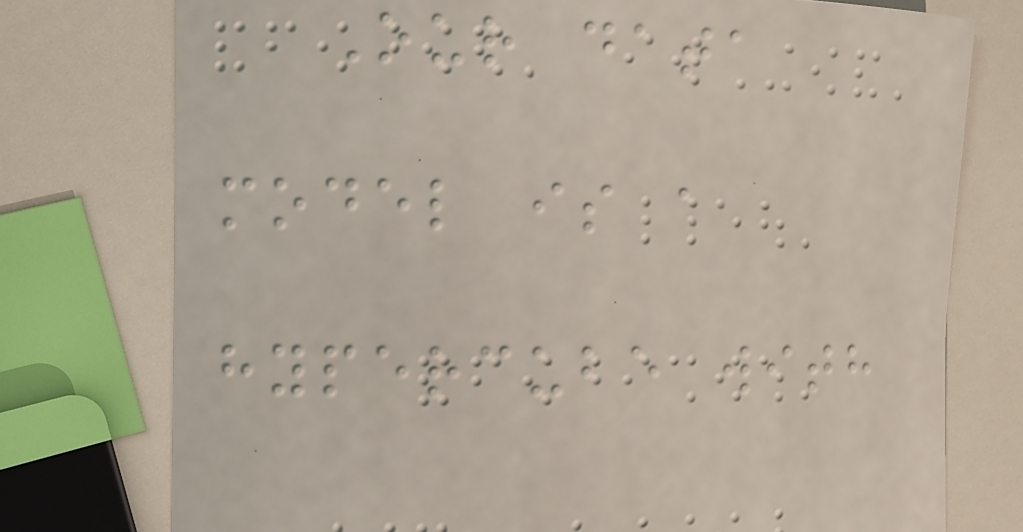Our data
model is a
hypercube with
